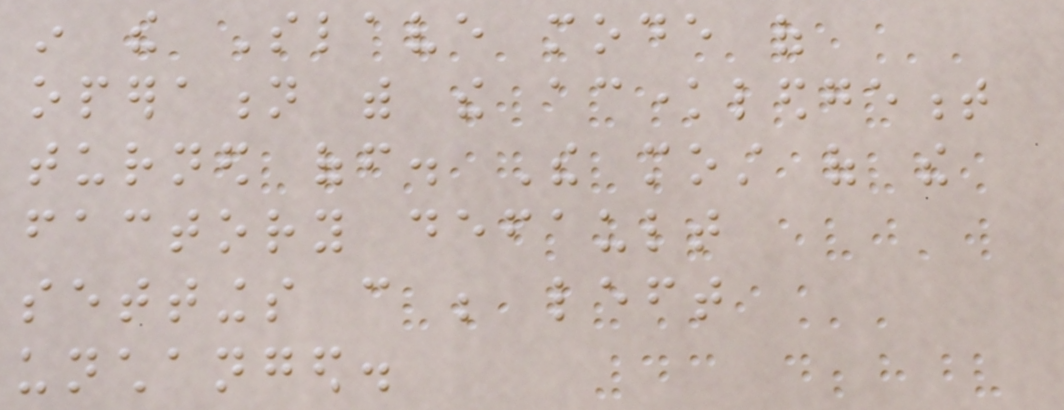in the Slave mode of
operation with the acknowledgement
turned off. The most of the
factory default
settings can be left
unchanged.
